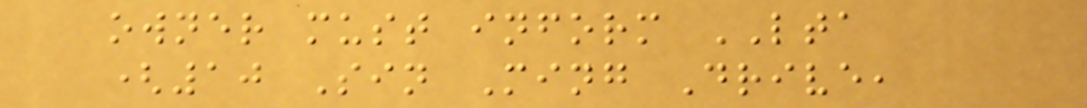owner must inform LTA
(10 Sin Ming Drive,
